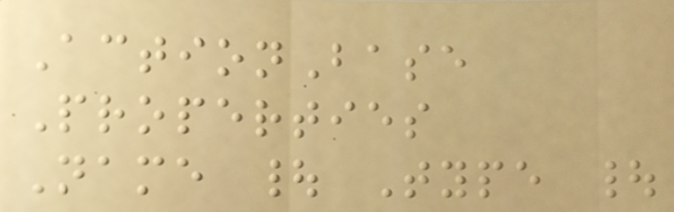ActionBase
Properties
Name | Type |
